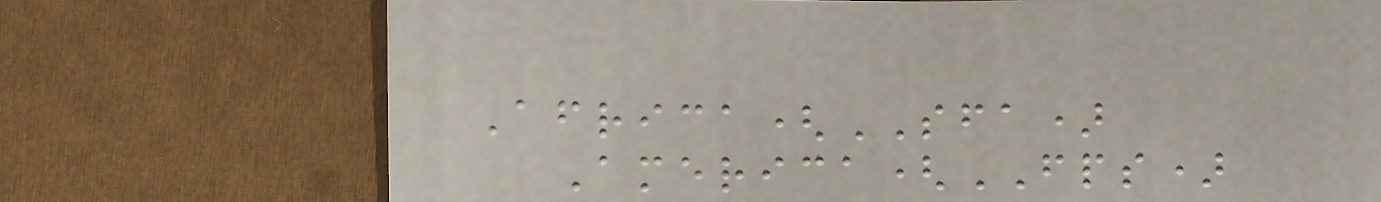Africa(SFA)
America(FPS)
